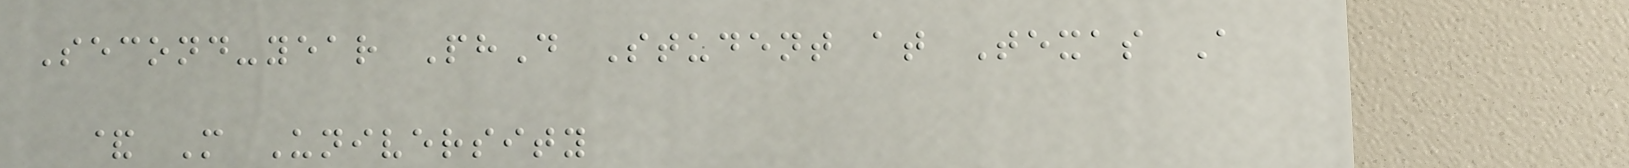Second-year PhD Student at Texas A
& M University
